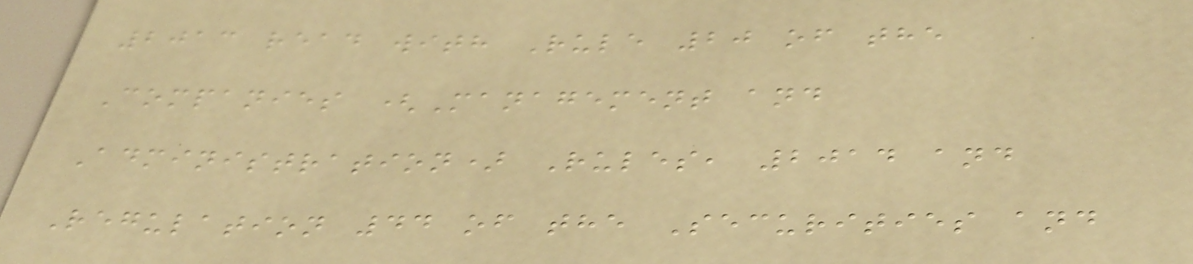2013 read with Rule 20 of the
Companies (Management and
Administration) Rules, 2014 and
Regulation 44 of the Securities and
